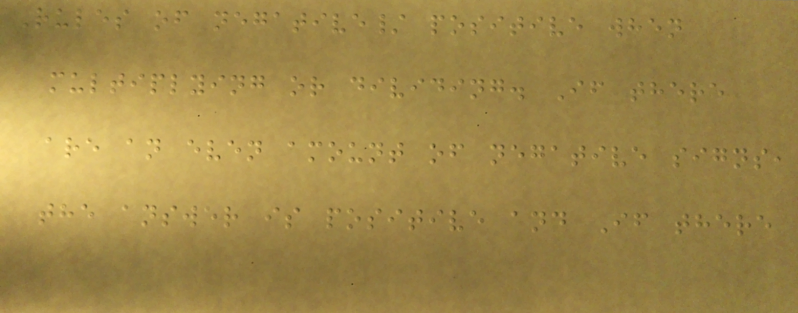Rules of negative/ positive when
multiplying or dividing. If there
are an even amount of negative signs,
the answer is positive and If there
